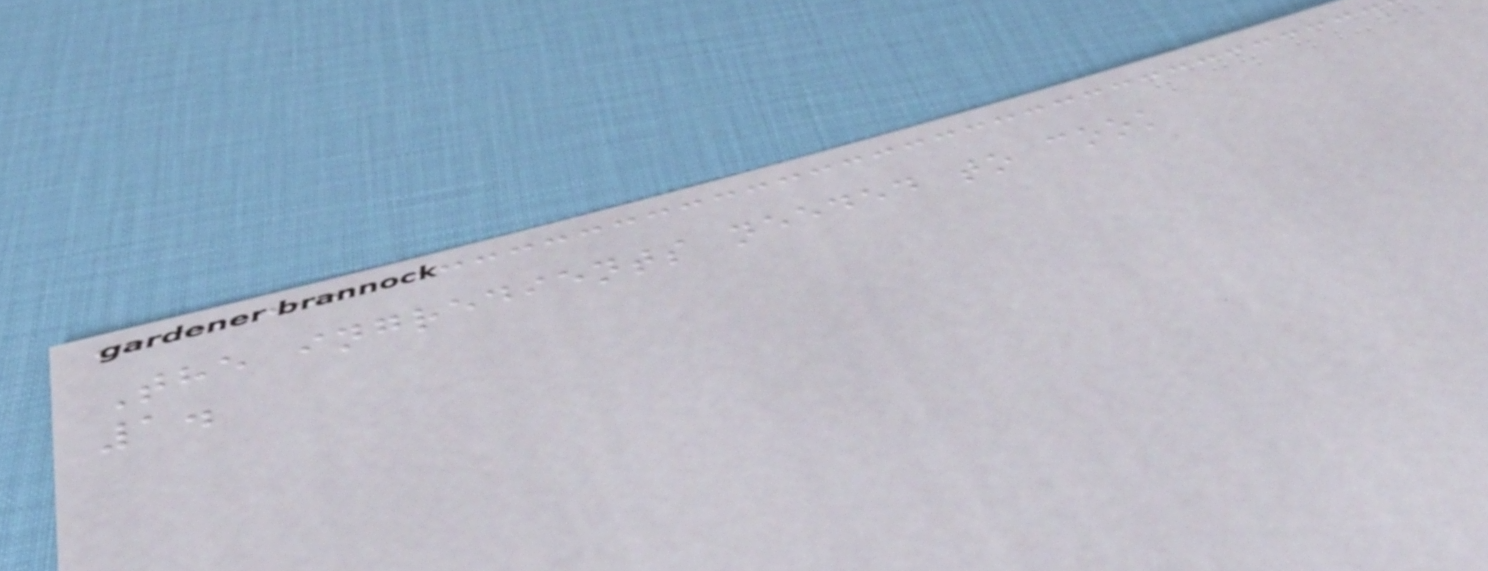The ingredients needed to cook
1.
